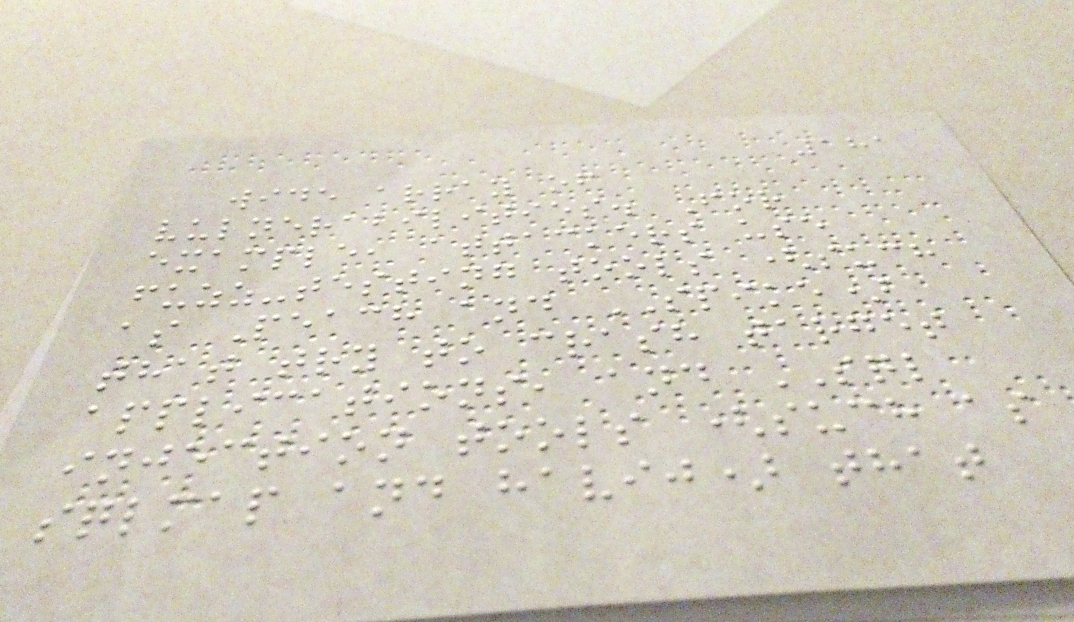181
wide array of
vulnerabilities. For
example, attackers use
fuzz-testing tools (such
as Peach and SPIKE)
that try to crash target
applications, and SQL
injection tools (such as
sqlmap and havij) that
